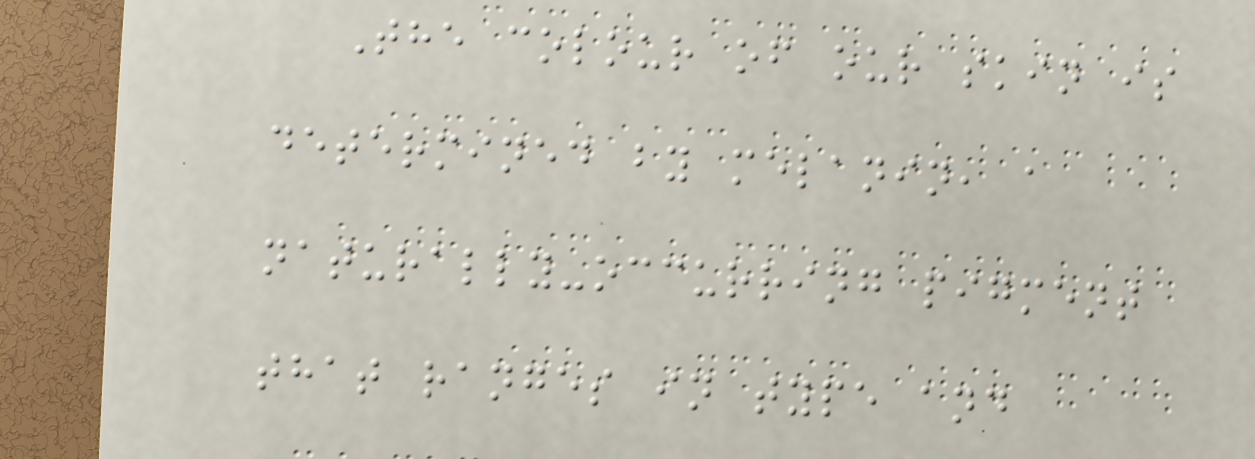The colour of our skin is
determined by melanin, a
naturally-occurring pigment
that ranges in type and
